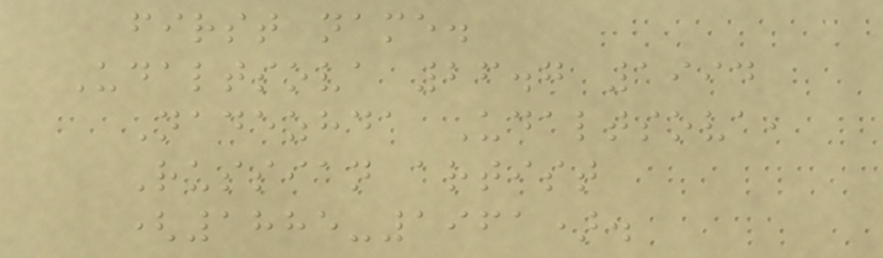first name.
Udaltsova 26.7 1994
Nadezhda Udaltsova,
Russian artist
(1885-1961).
